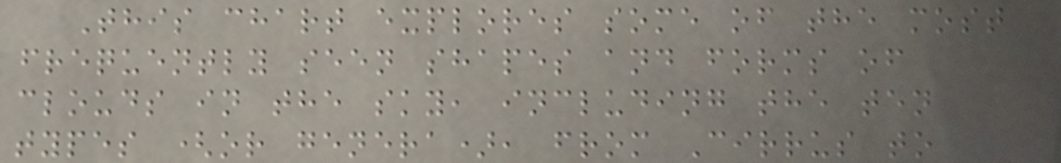This chart explores some of the most
frequently seen shapes and forms of
clouds in the sky, including the ten
types (or genera), from Cirrus to
